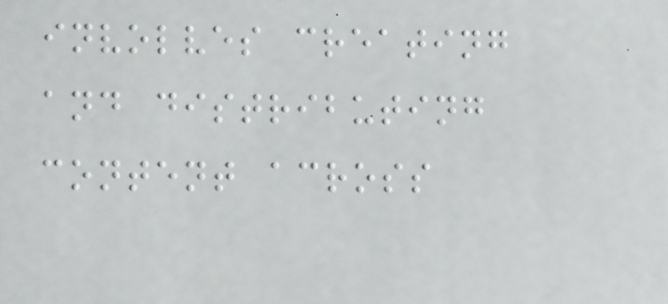involves creating
and distributing
content across
